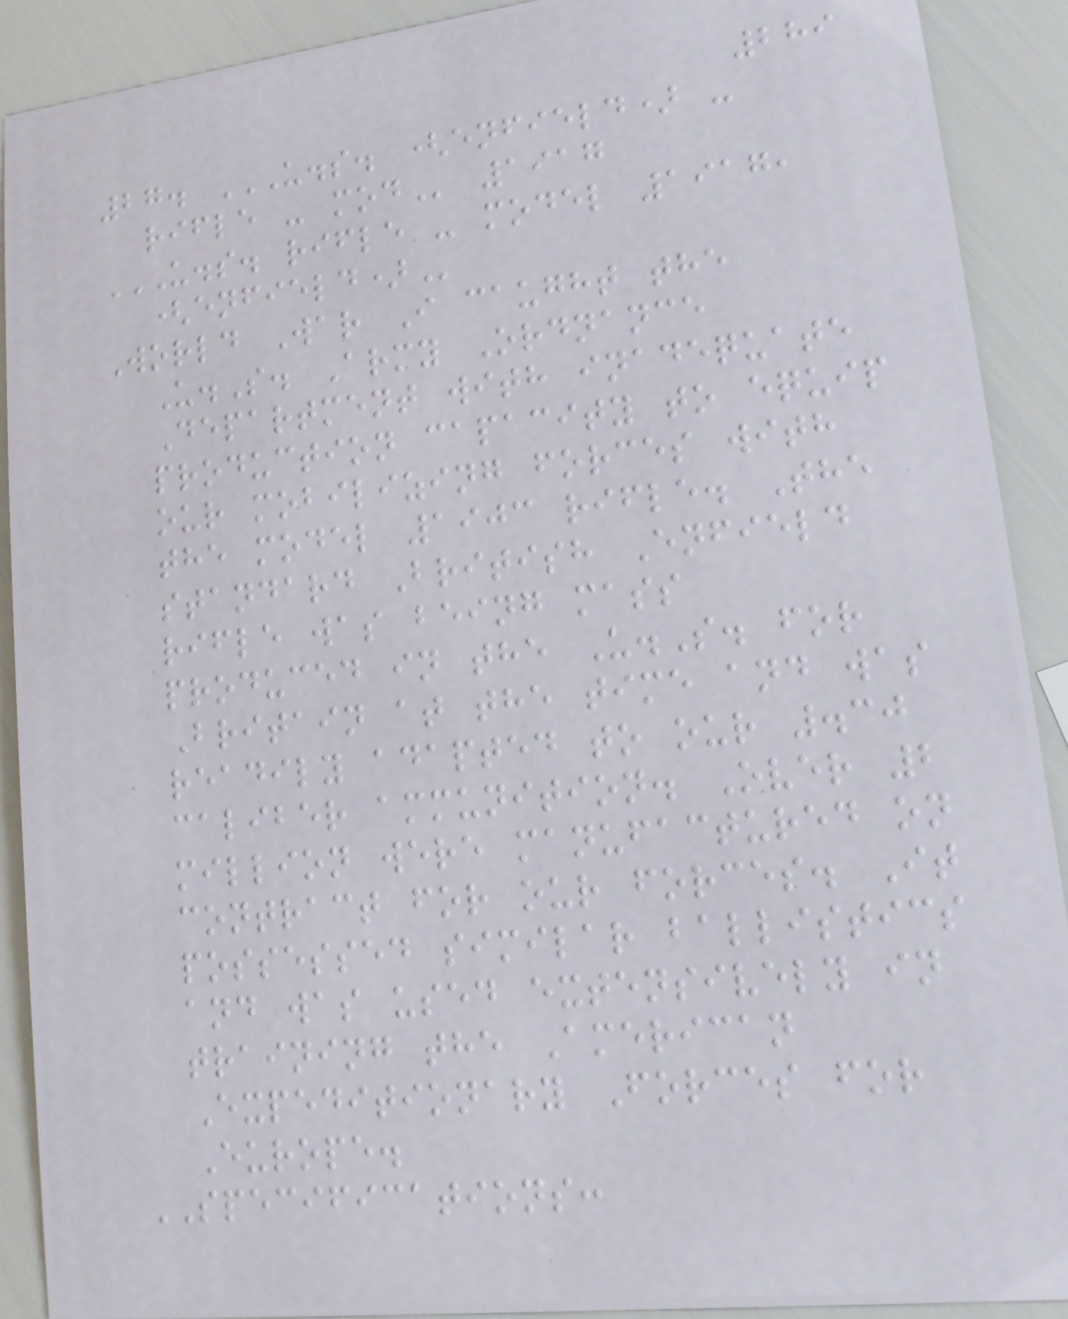289
27. U.S. (ENFIELD) -
RIFLE - MOD 1917
U.S. RIFLE - MODEL 1917,
(ENFIELD)
World War I caught the
U.S. Army Ordnance
Department with inadequate
production capacity to equip
our mobilizing forces with
the model 1903 rifle. The
standard British Enfield
rifle was being mass
produced in the U.S. for
Britain at the time and was
readily adapted to our .30
caliber ammunition. Over 2
million were manufactured on
contract for our forces. It
possessed similar ballistics
and was used extensively in
training the American
Expeditionary Forces for
Europe.
SPECIFICATIONS:
